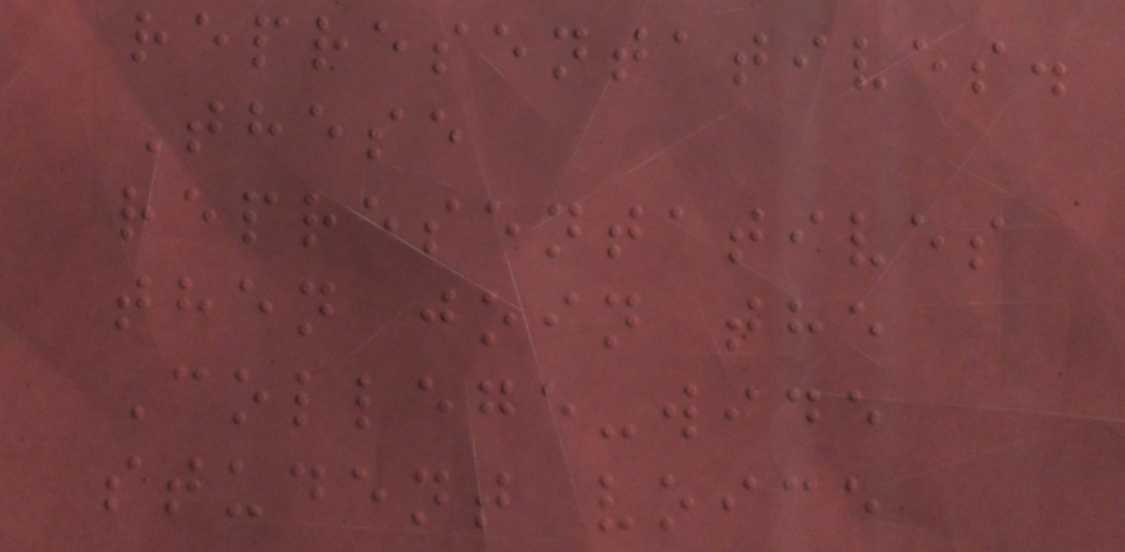representatives.
These
representatives
then join the
College-wide
student voice
